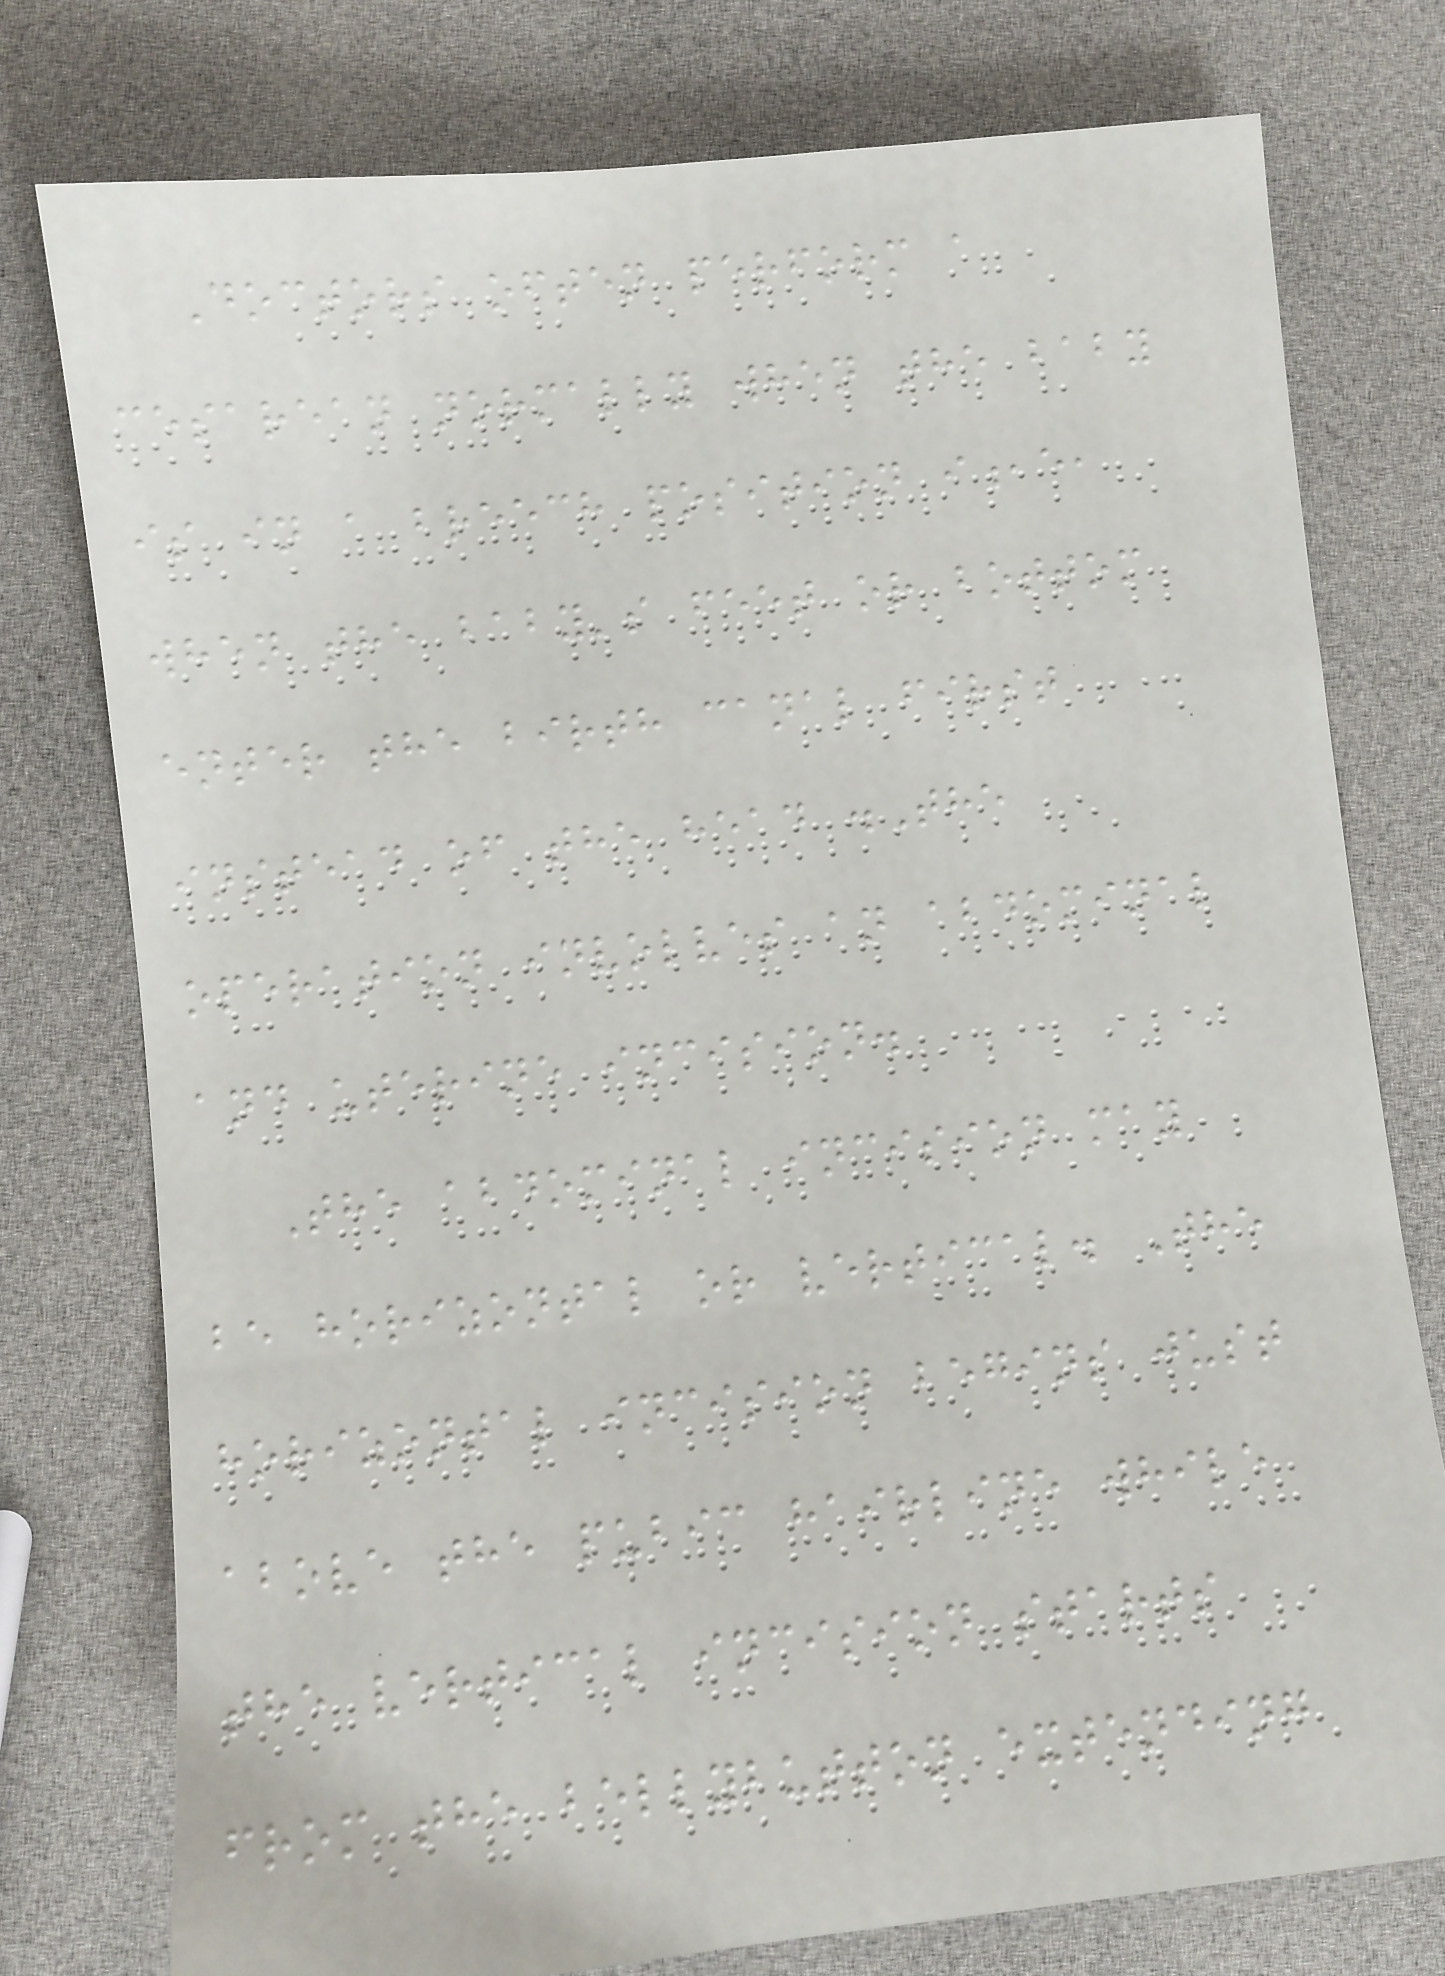Doctors often perform a
cesarean normally when the baby
is in a breech position i,e,
when the baby's feet or bottom
enter the birth canal first
instead of the head .The
operation involves an abdominal
and uterine incision.
The abdominal incision may
be horizontal or vertical. The
horizontal incision begins just
above the pubic hairline while
the vertical incision starts
from the bellybutton extending
